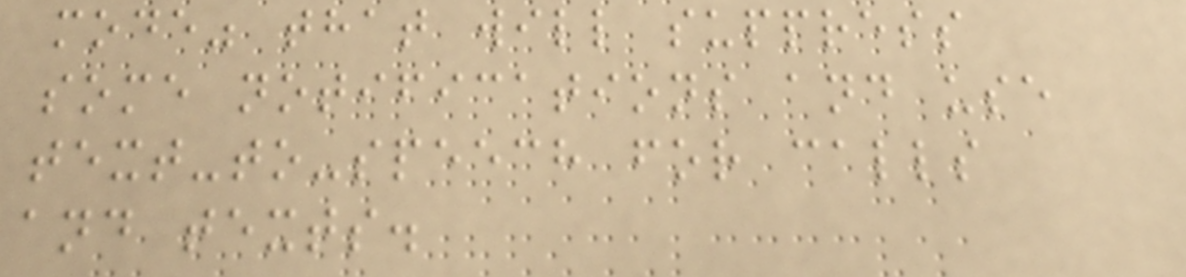mode" that will suppress
some notifications and use
text-to-speech for calls
and texts.
